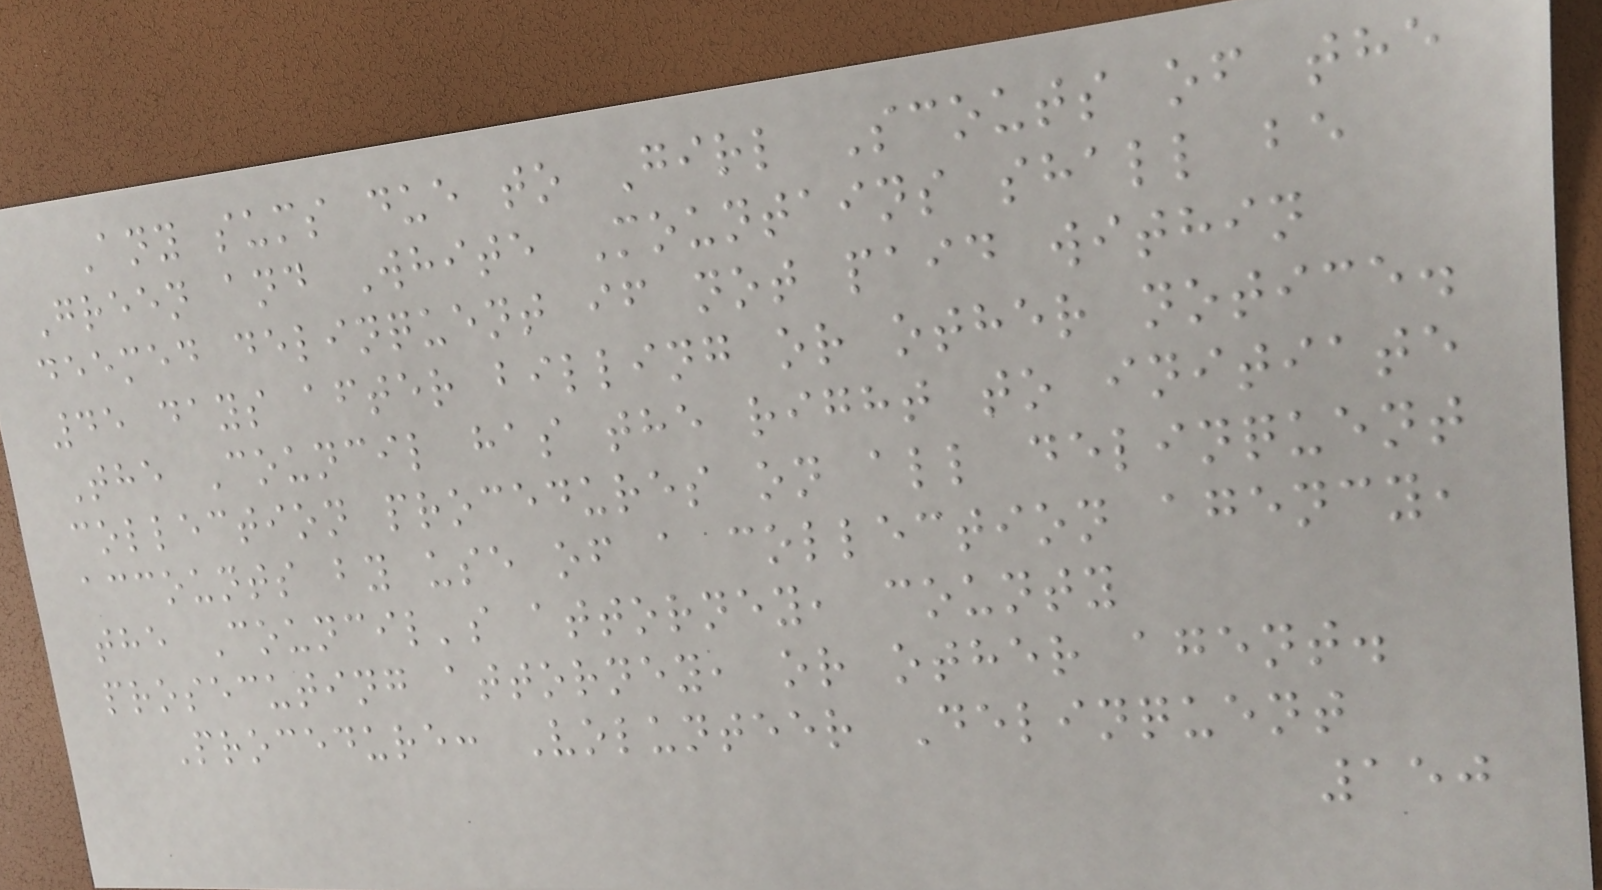Any sums due to Girl Scouts of the
Green and White Mountains shall be
deemed delinquent if not paid within
45 days after billing or other notice.
The Council has the right to initiate
collection procedures on all delinquent
accounts by use of a collection agency,
the Council's attorney, county
prosecuting attorney, or other agent.
Procedure: Volunteer Delinquent
150
